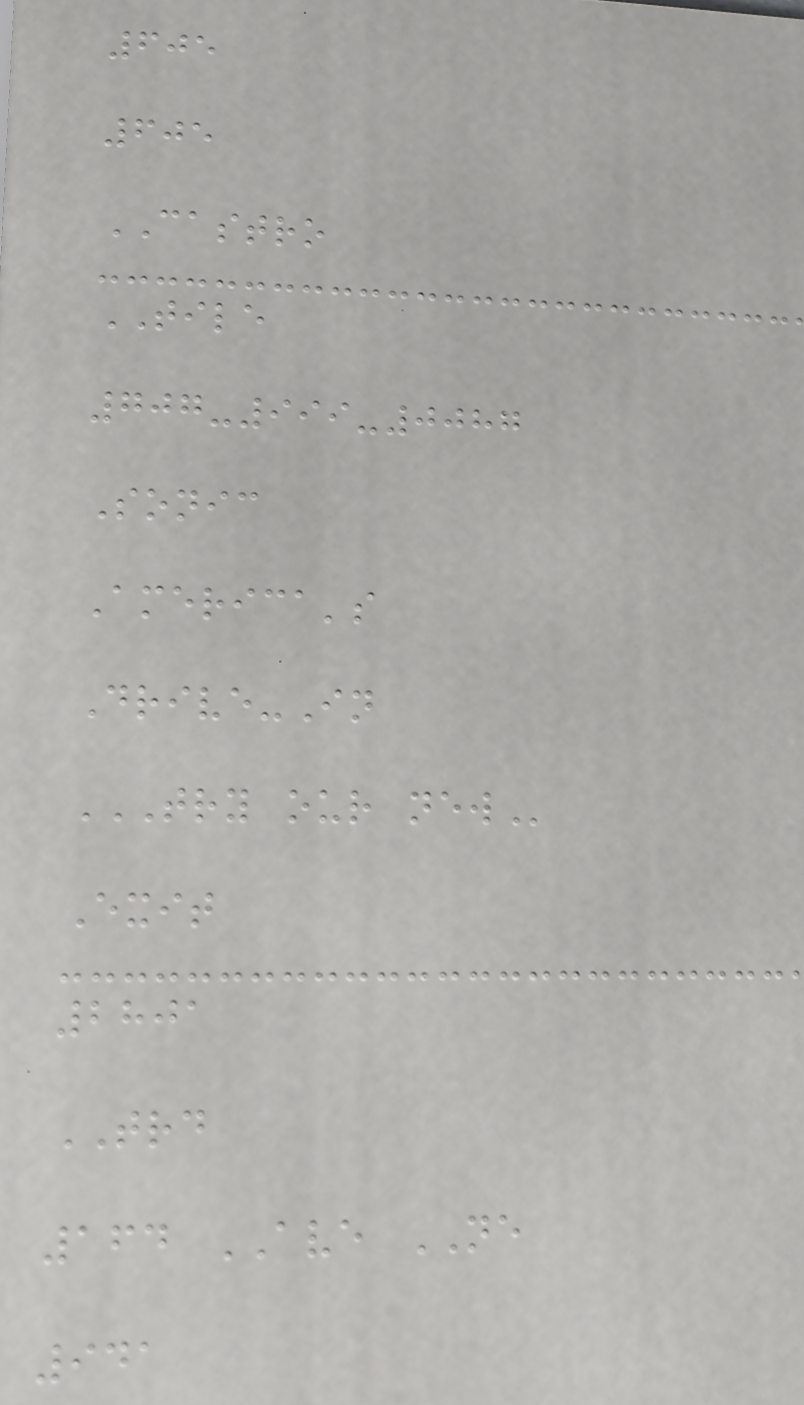605
605
CASTRO
TILE
707-999-0087
Sonic
America's
Drive-In
TRY OUR NEW
Exit
2801
TRD
164 AVE NE
941
